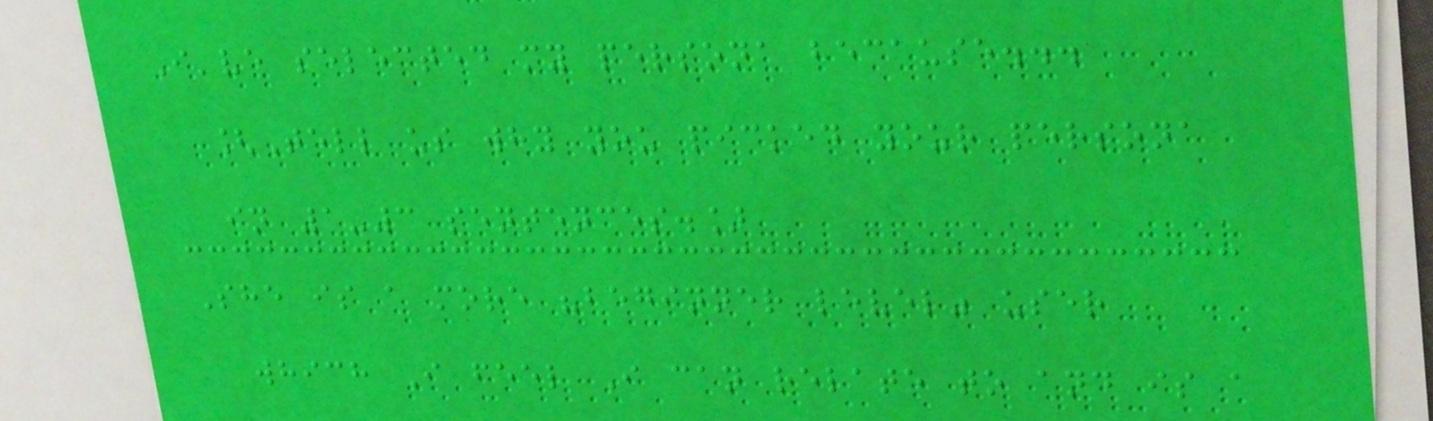I've selected my persona because...
[Tell us why you picked your persona
in 1-3 sentences.]
She is a more "beginner level" user
which I feel I can relate to and is a
